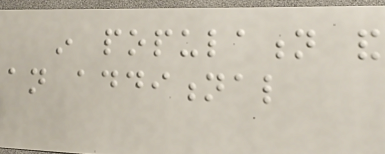in population and
an additional
